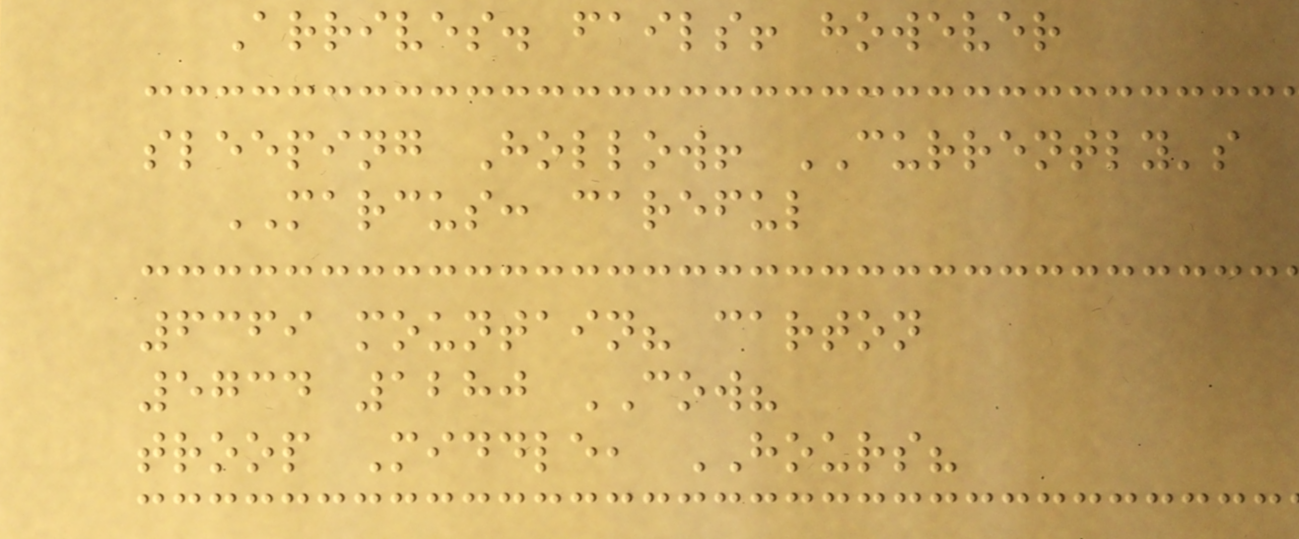Arrives. fails! however
sleeping Hollow! CURRENTLY's
MARCUS: careful
6369 mountain? carton
5734 1280 COW?
troop Middle, HOURS?
